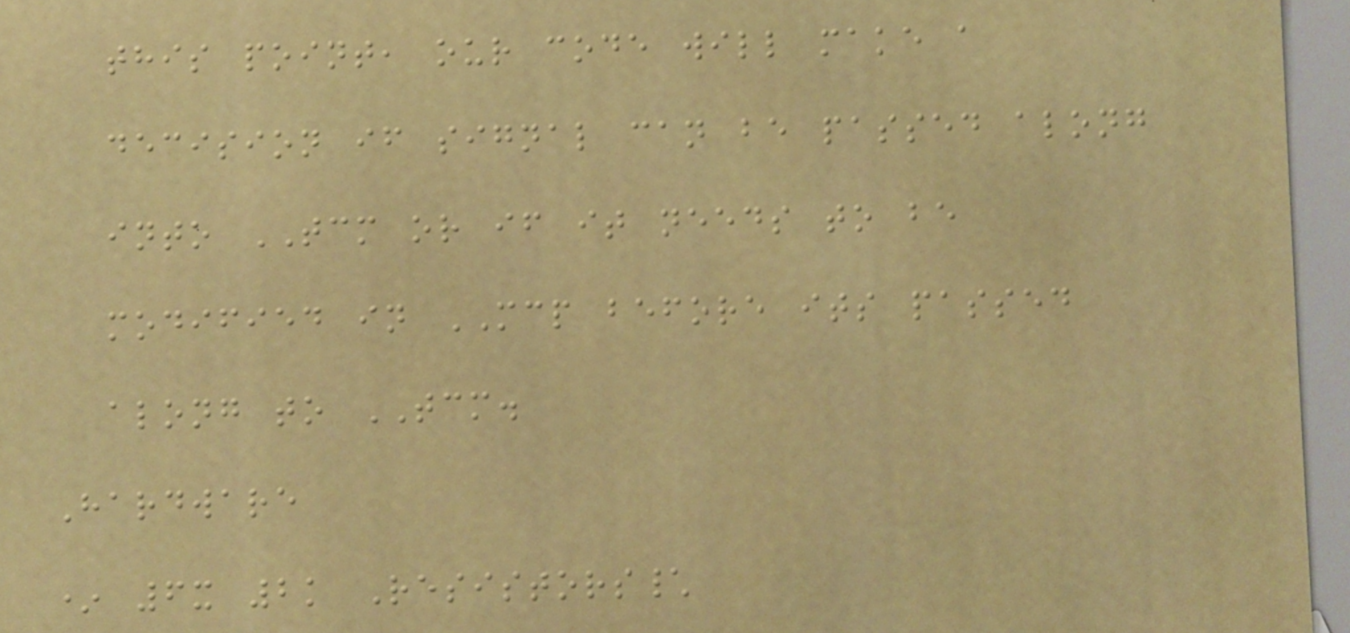this point, our code will make a
decision if signal can be passed along
into TCM or if it needs to be
modified in MCP before its passed
along to TCM.
Hardware
* 6x 2k Resistors\
